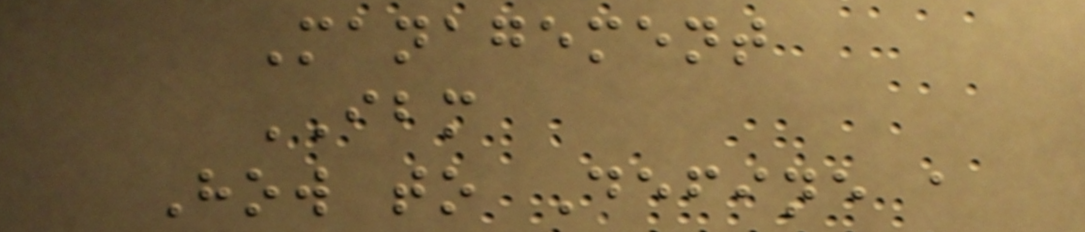Management
IBM
How to Define a
